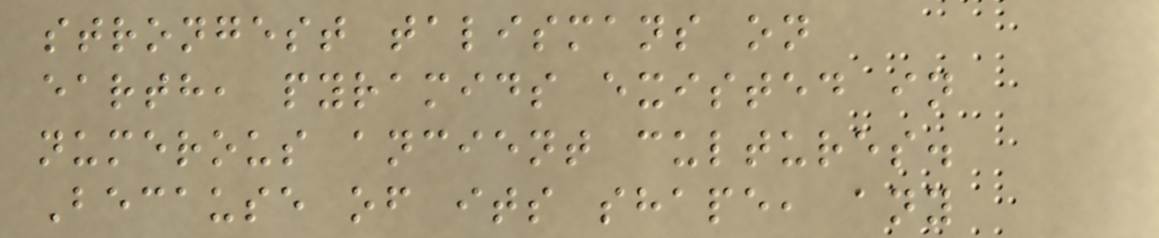strongest talismans on
earth, pyramids existed in
numerous ancient cultures.
Because of its shape, any
